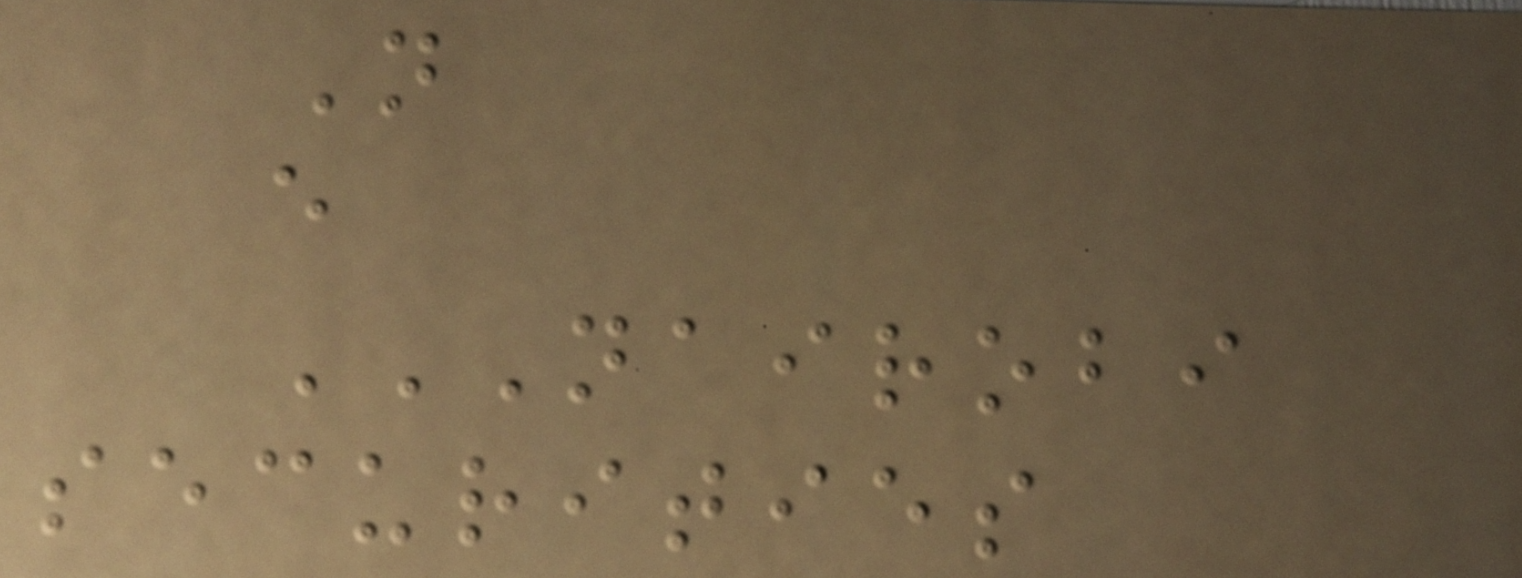N
e
NAIROBI
SECURITIES
